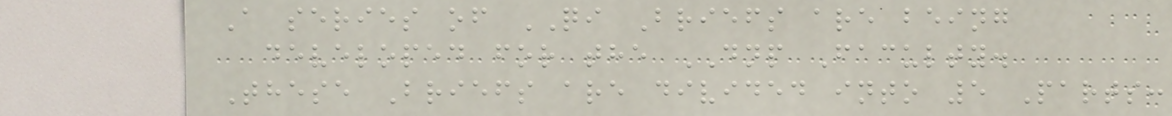A series of QI Briefs are being
developed for the DNP Faculty.
These Briefs are divided into 5 Parts:
